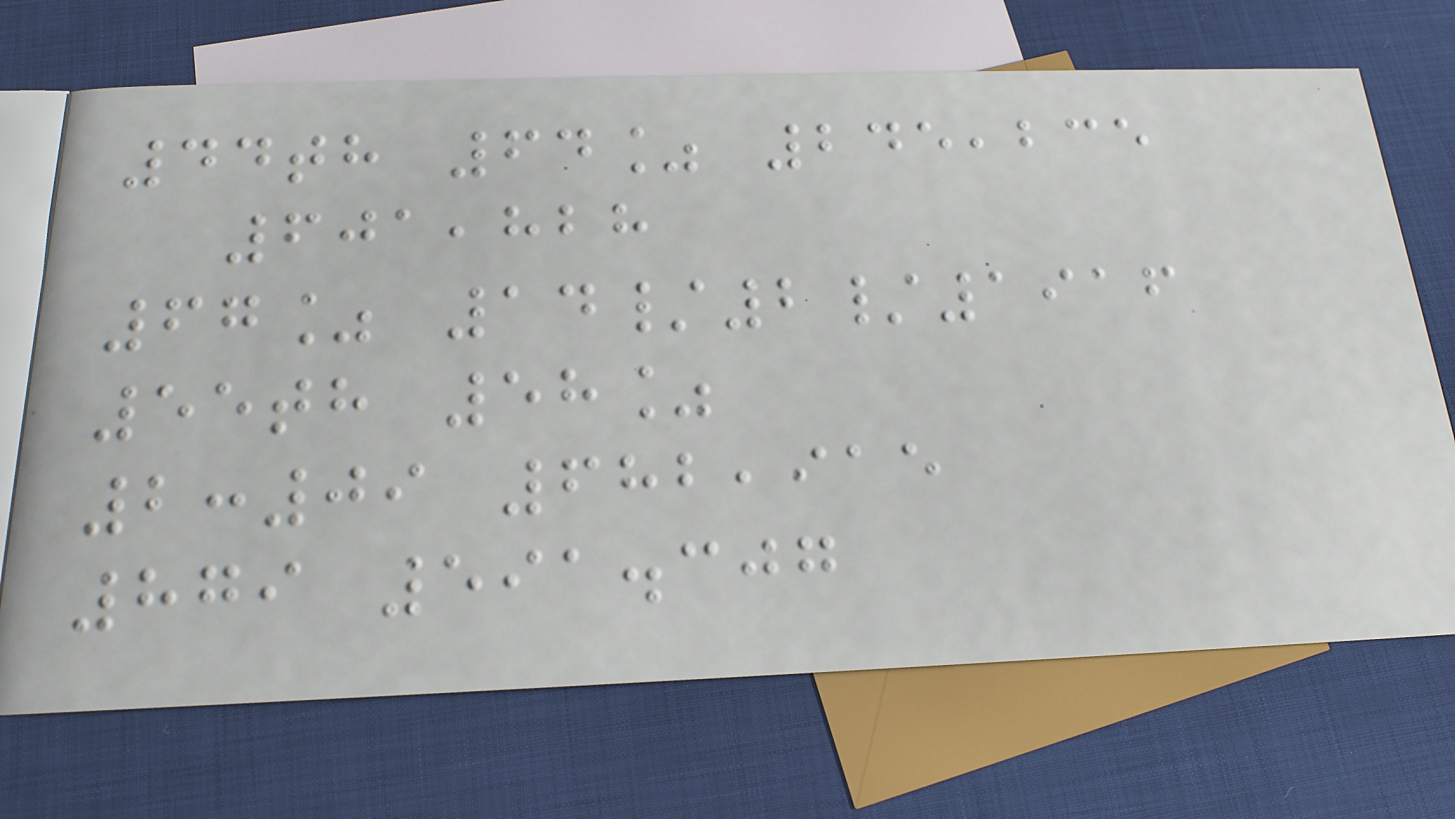44th 64% 245,235
601,828
67% 14/2/1916
55th 58%
2:09 682,915
879 591.307
